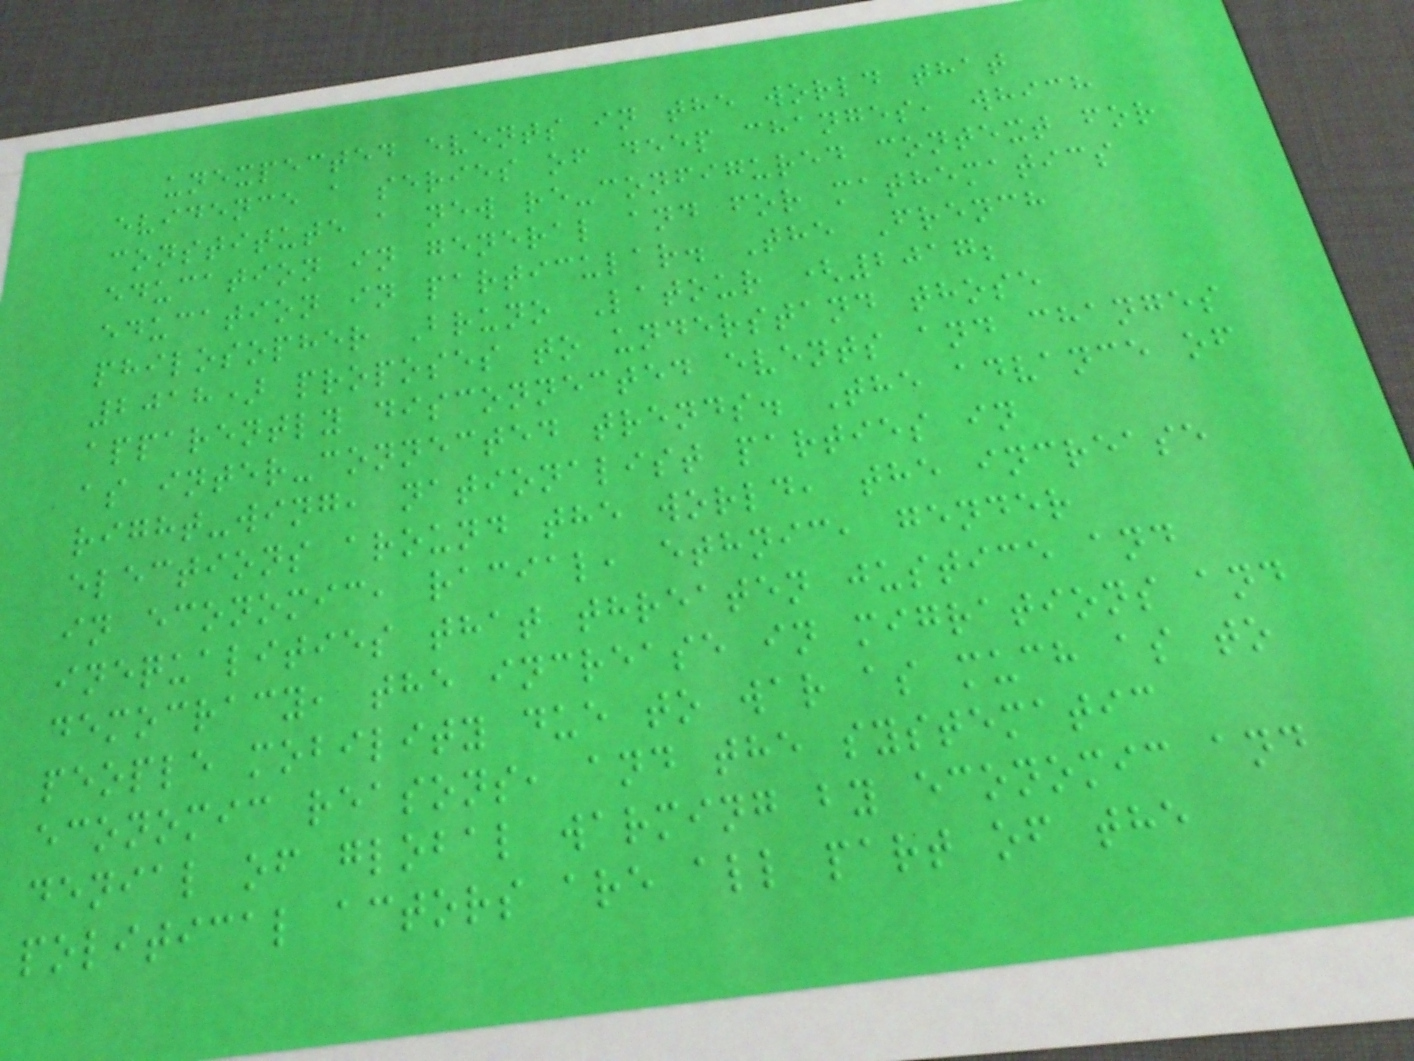unexpected events in the world that
evidence a series of deep changes, which
constitute a new re-configured context for
education in general and for mathematics
education in particular. The French
philosopher Bruno Latour (2017;
2018) proposes to understand those
apparently disconnected events and changes
as inter-connected trends. The advance of
right-wing, nationalist parties in
elections around the world, the increase
in economic, racial, ethnic, gender
inequalities that threaten justice and
democracy, the increase in migrations and
people mobility due to war as much as to
economic reasons, and the systematic
denial of global warming by economic and
political actors are all part of the
